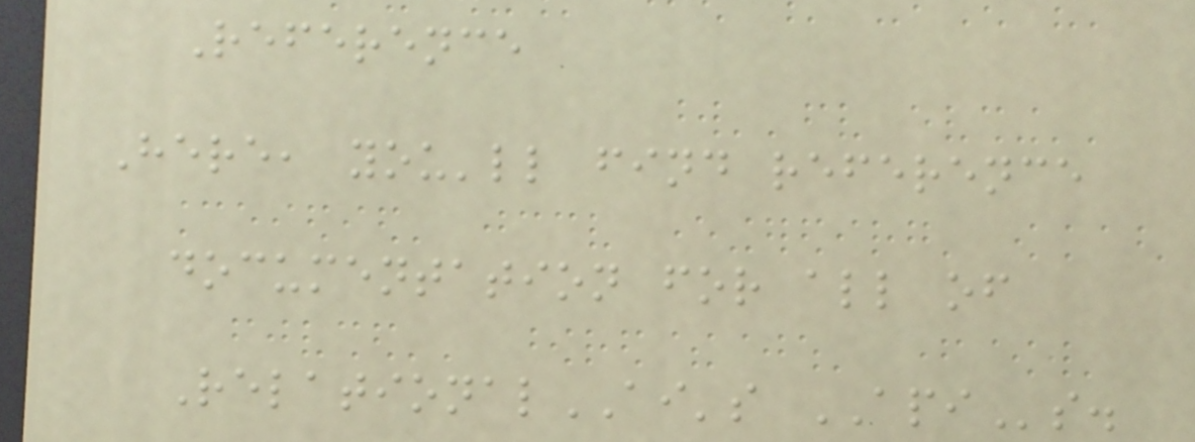Reference
Here, you'll find reference
documentation for all of
RelationalAI's APIs.
